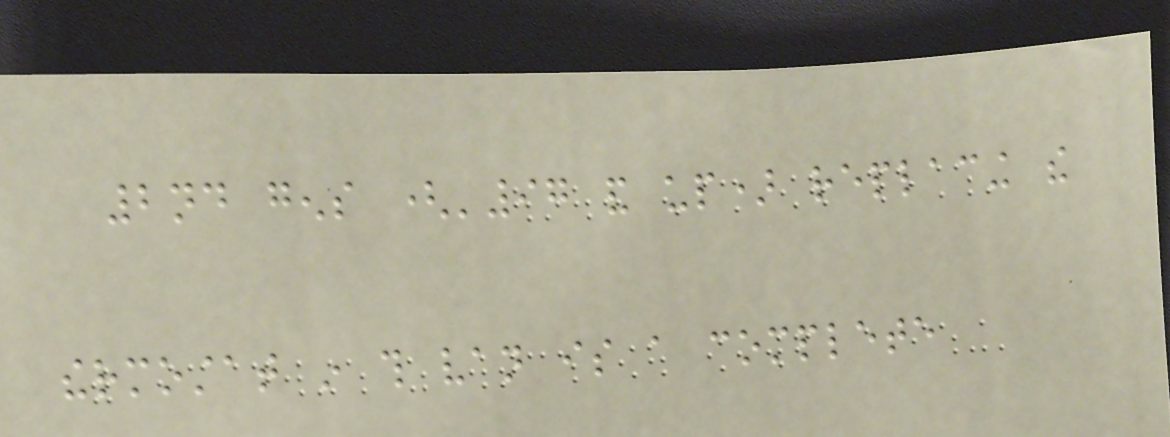2nd gens ('97 and up) replacing the
thermostat in this van is a complete
